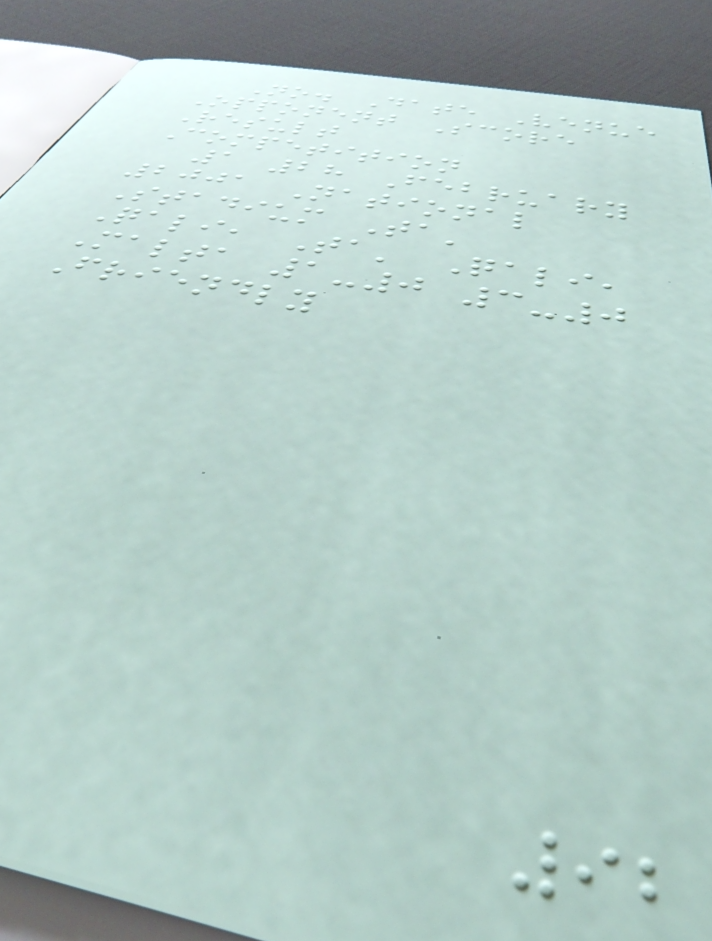No. Date Venue
Opponent Score
Result
Competition
1 28 February
2001 National
Stadium Ta'
Qali, Ta' Qali,
Malta 1-0 3-0
Friendly
92
